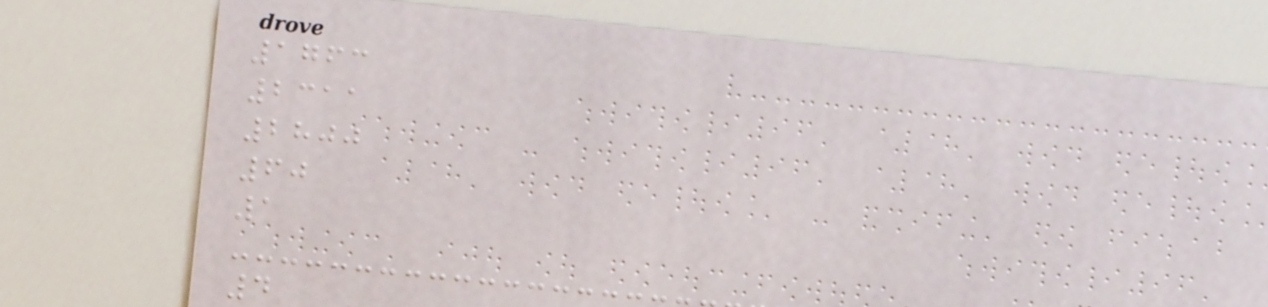1763
2311
2800
60
1
4
